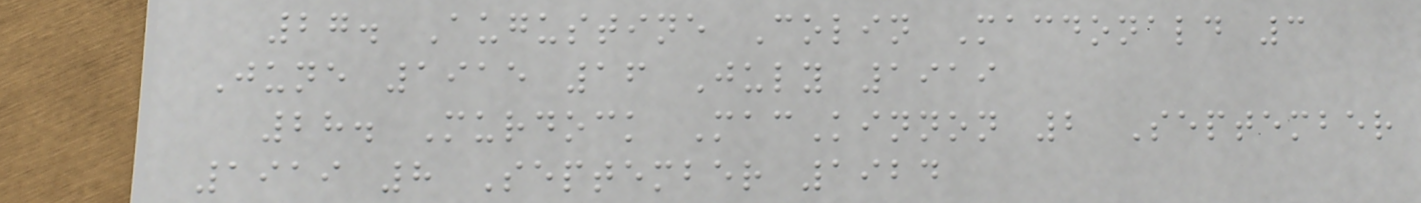27. Augustine Colin Macdonald 3
June 1915 16 July 1919
28. Murdock MacKinnon 2 September
1919 8 September 1924
